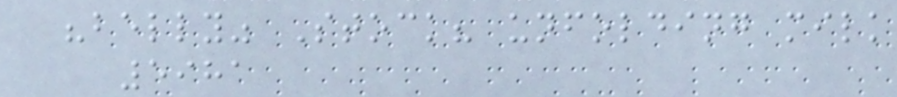"belly" Stock? unfolding milk
5981
